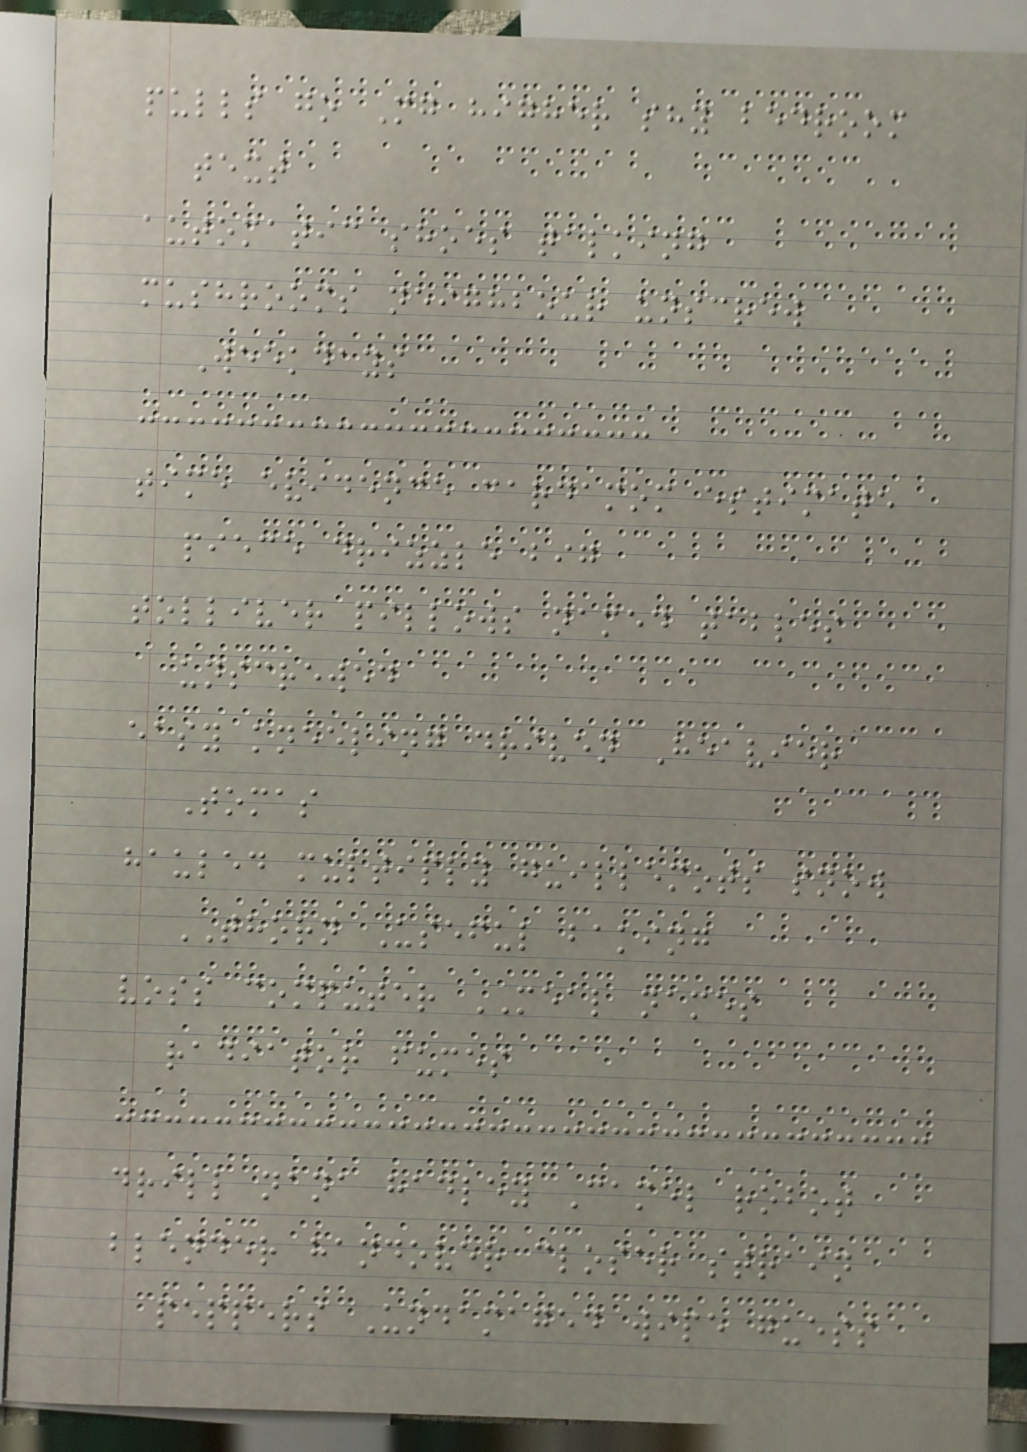pulls go Mg higher shy bedroom
text
automatic shoes talking
mushrooms neighbour unscrew
Weekdays
time evidence cardamom estimate
piece drizzle big
tolliver pillows named tables
unscrewed
easy kneeling driven Heavier
Tomas
hauled multiply guillemots snow
THORN Useful baking
voss computer MEAL names
radiator fumes
drill nana hadley Camel robot
blender handover closer strain
peppers Undamaged wipe guess
